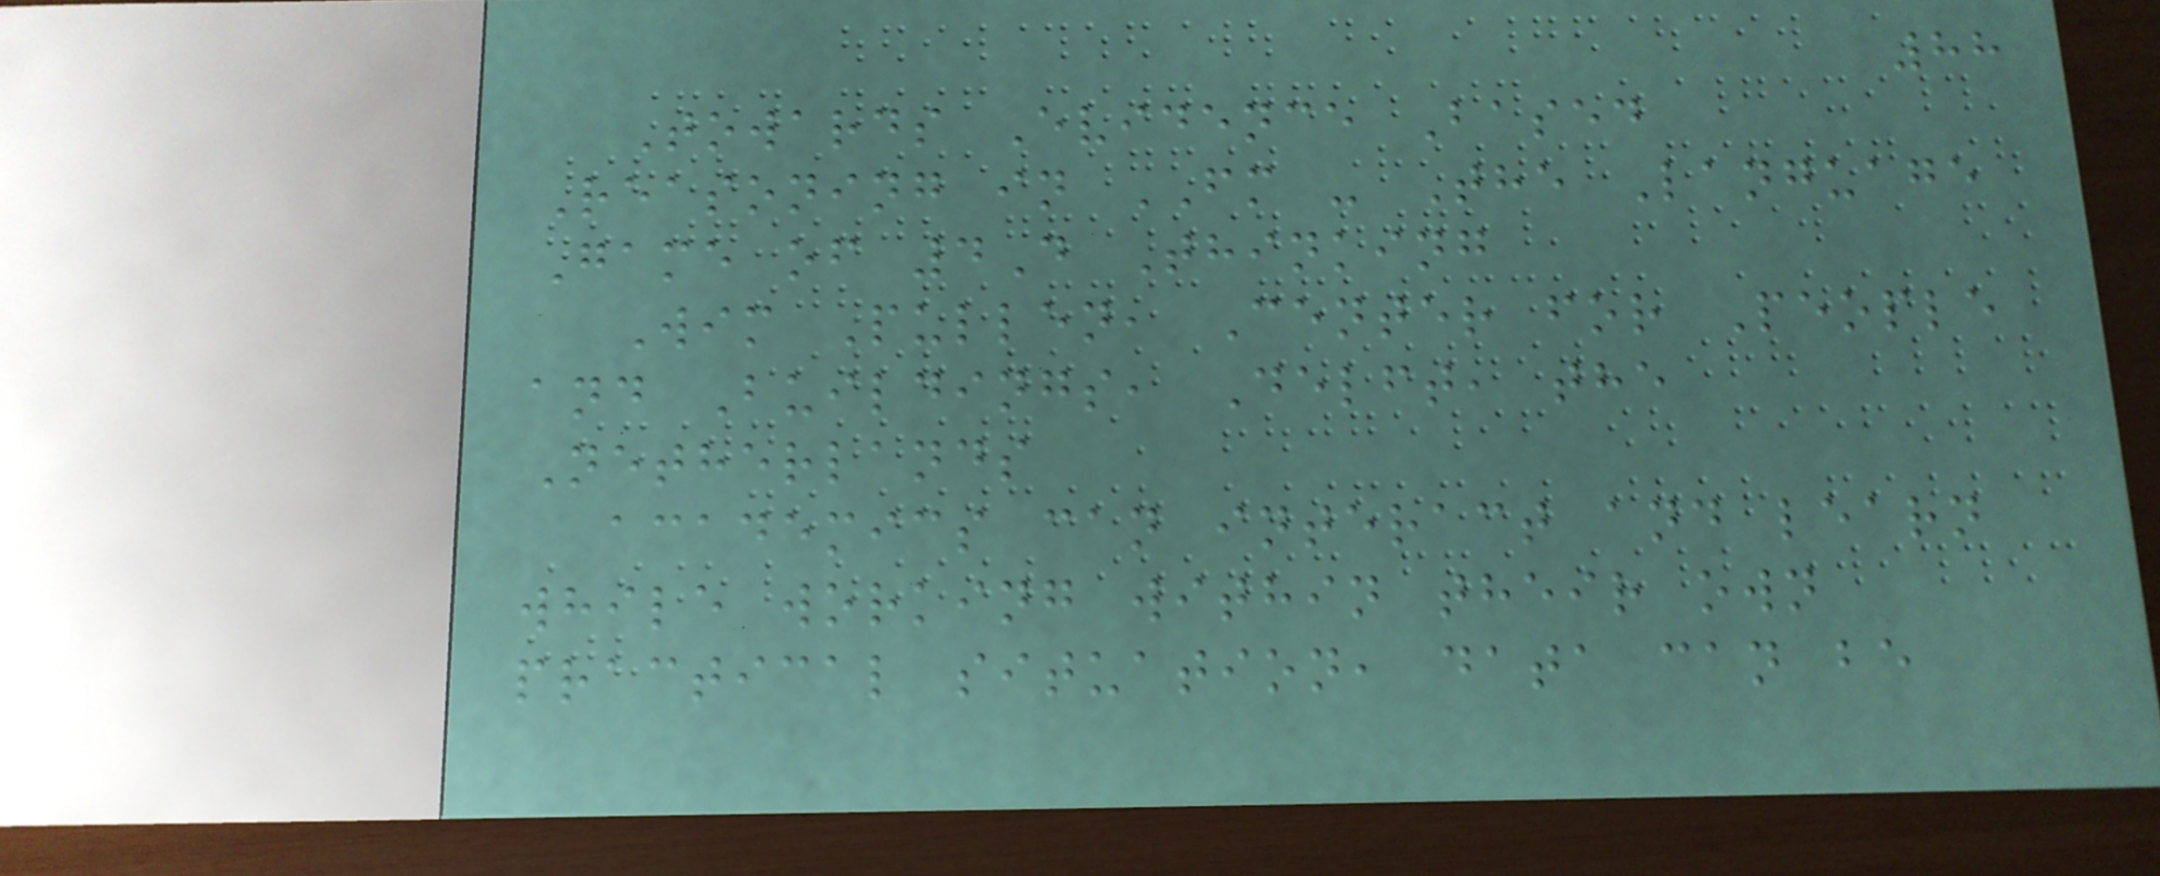88
Towards Evidence Based
Reasoning in FM - The Language
Game of 4D Thinking
Wim Pullen, Center for People
and Buildings, Delft, the
Netherlands
academics can interact and learn
while working within their own
practical situation, data can be
